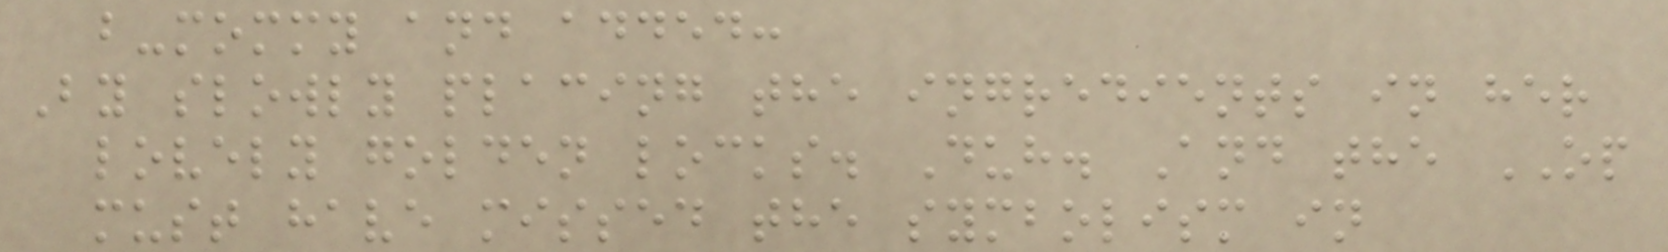b-mommy and added:
By slowly placing the ingredients in her
lovely golden locks. Duh. And the OP
must have missed the symbolism in
